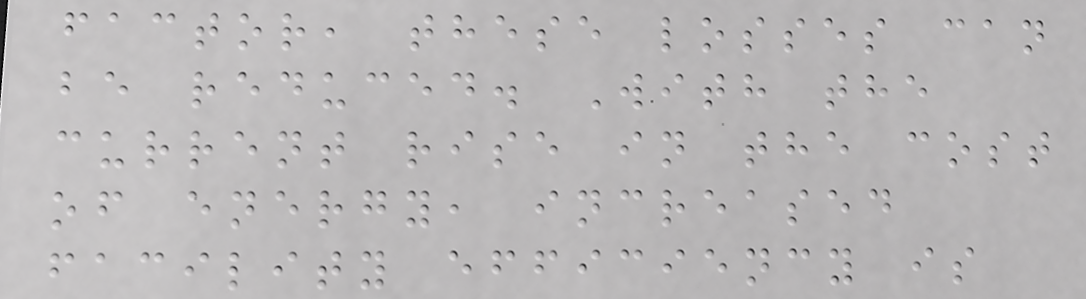factor, these losses can
be reduced. With the
current rise in the cost
of energy, increased
facility efficiency is
